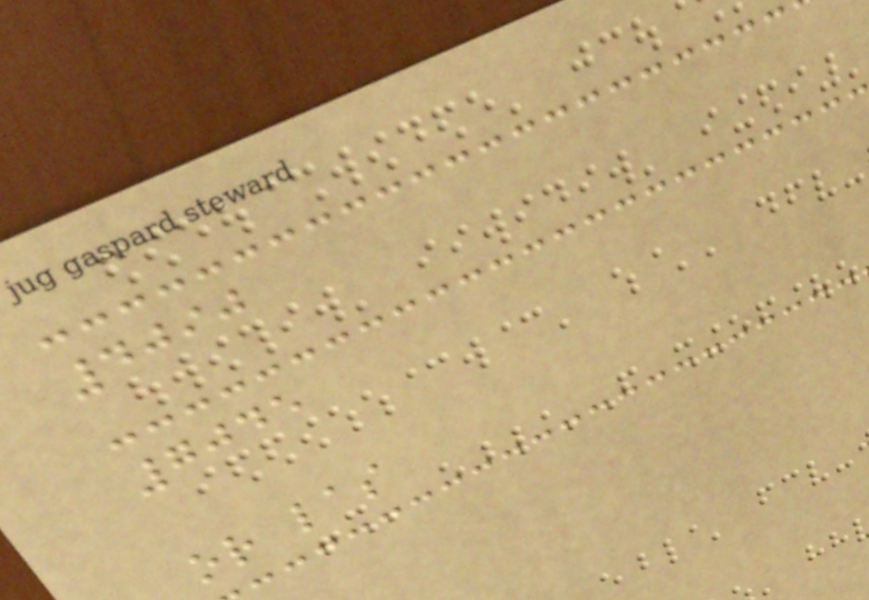4090
7045
or las
